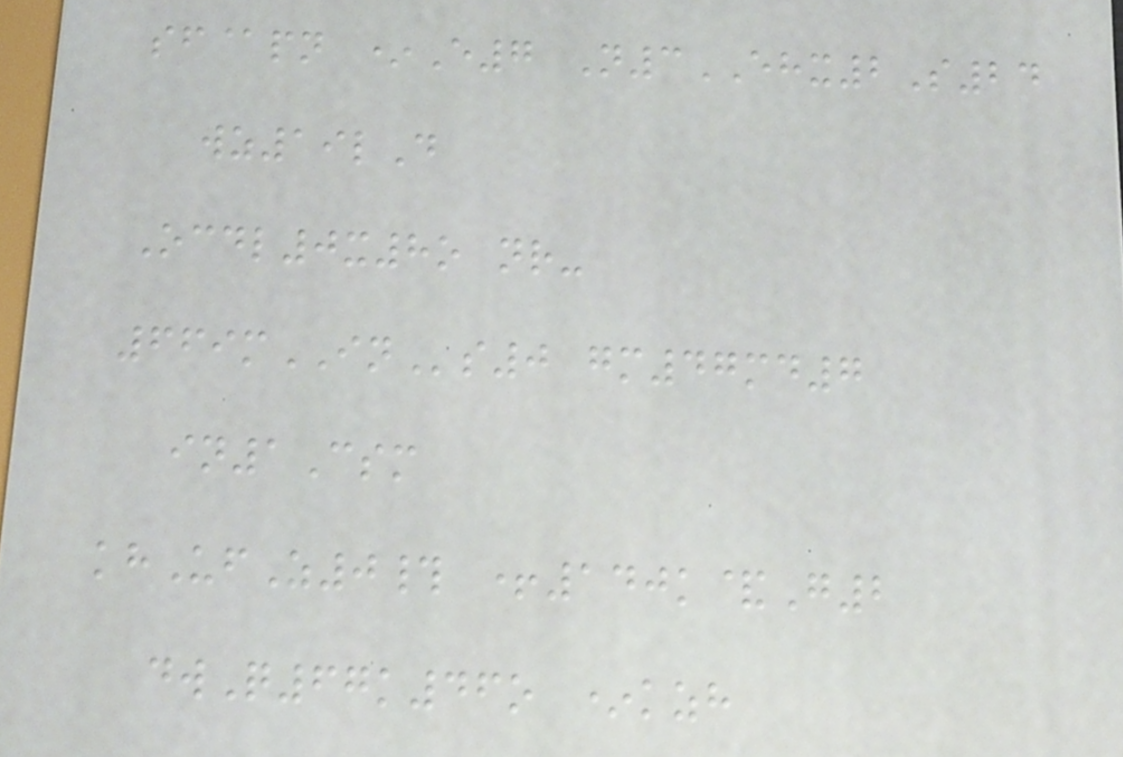sf@pn *E7 N3EHX2S24
wz19lD
Ocdl0x8o nr-
669mINs0 gm47md7
in1Csm
khUfZ0# +140k&G2
dwQ67k46o *kzh
